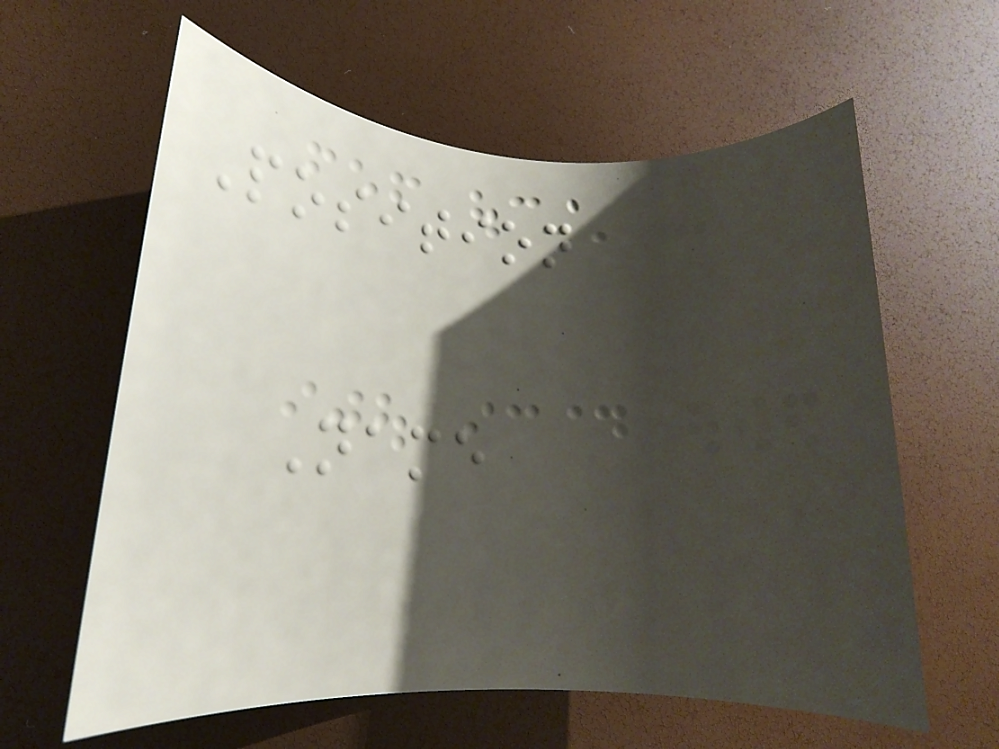Position
Name
